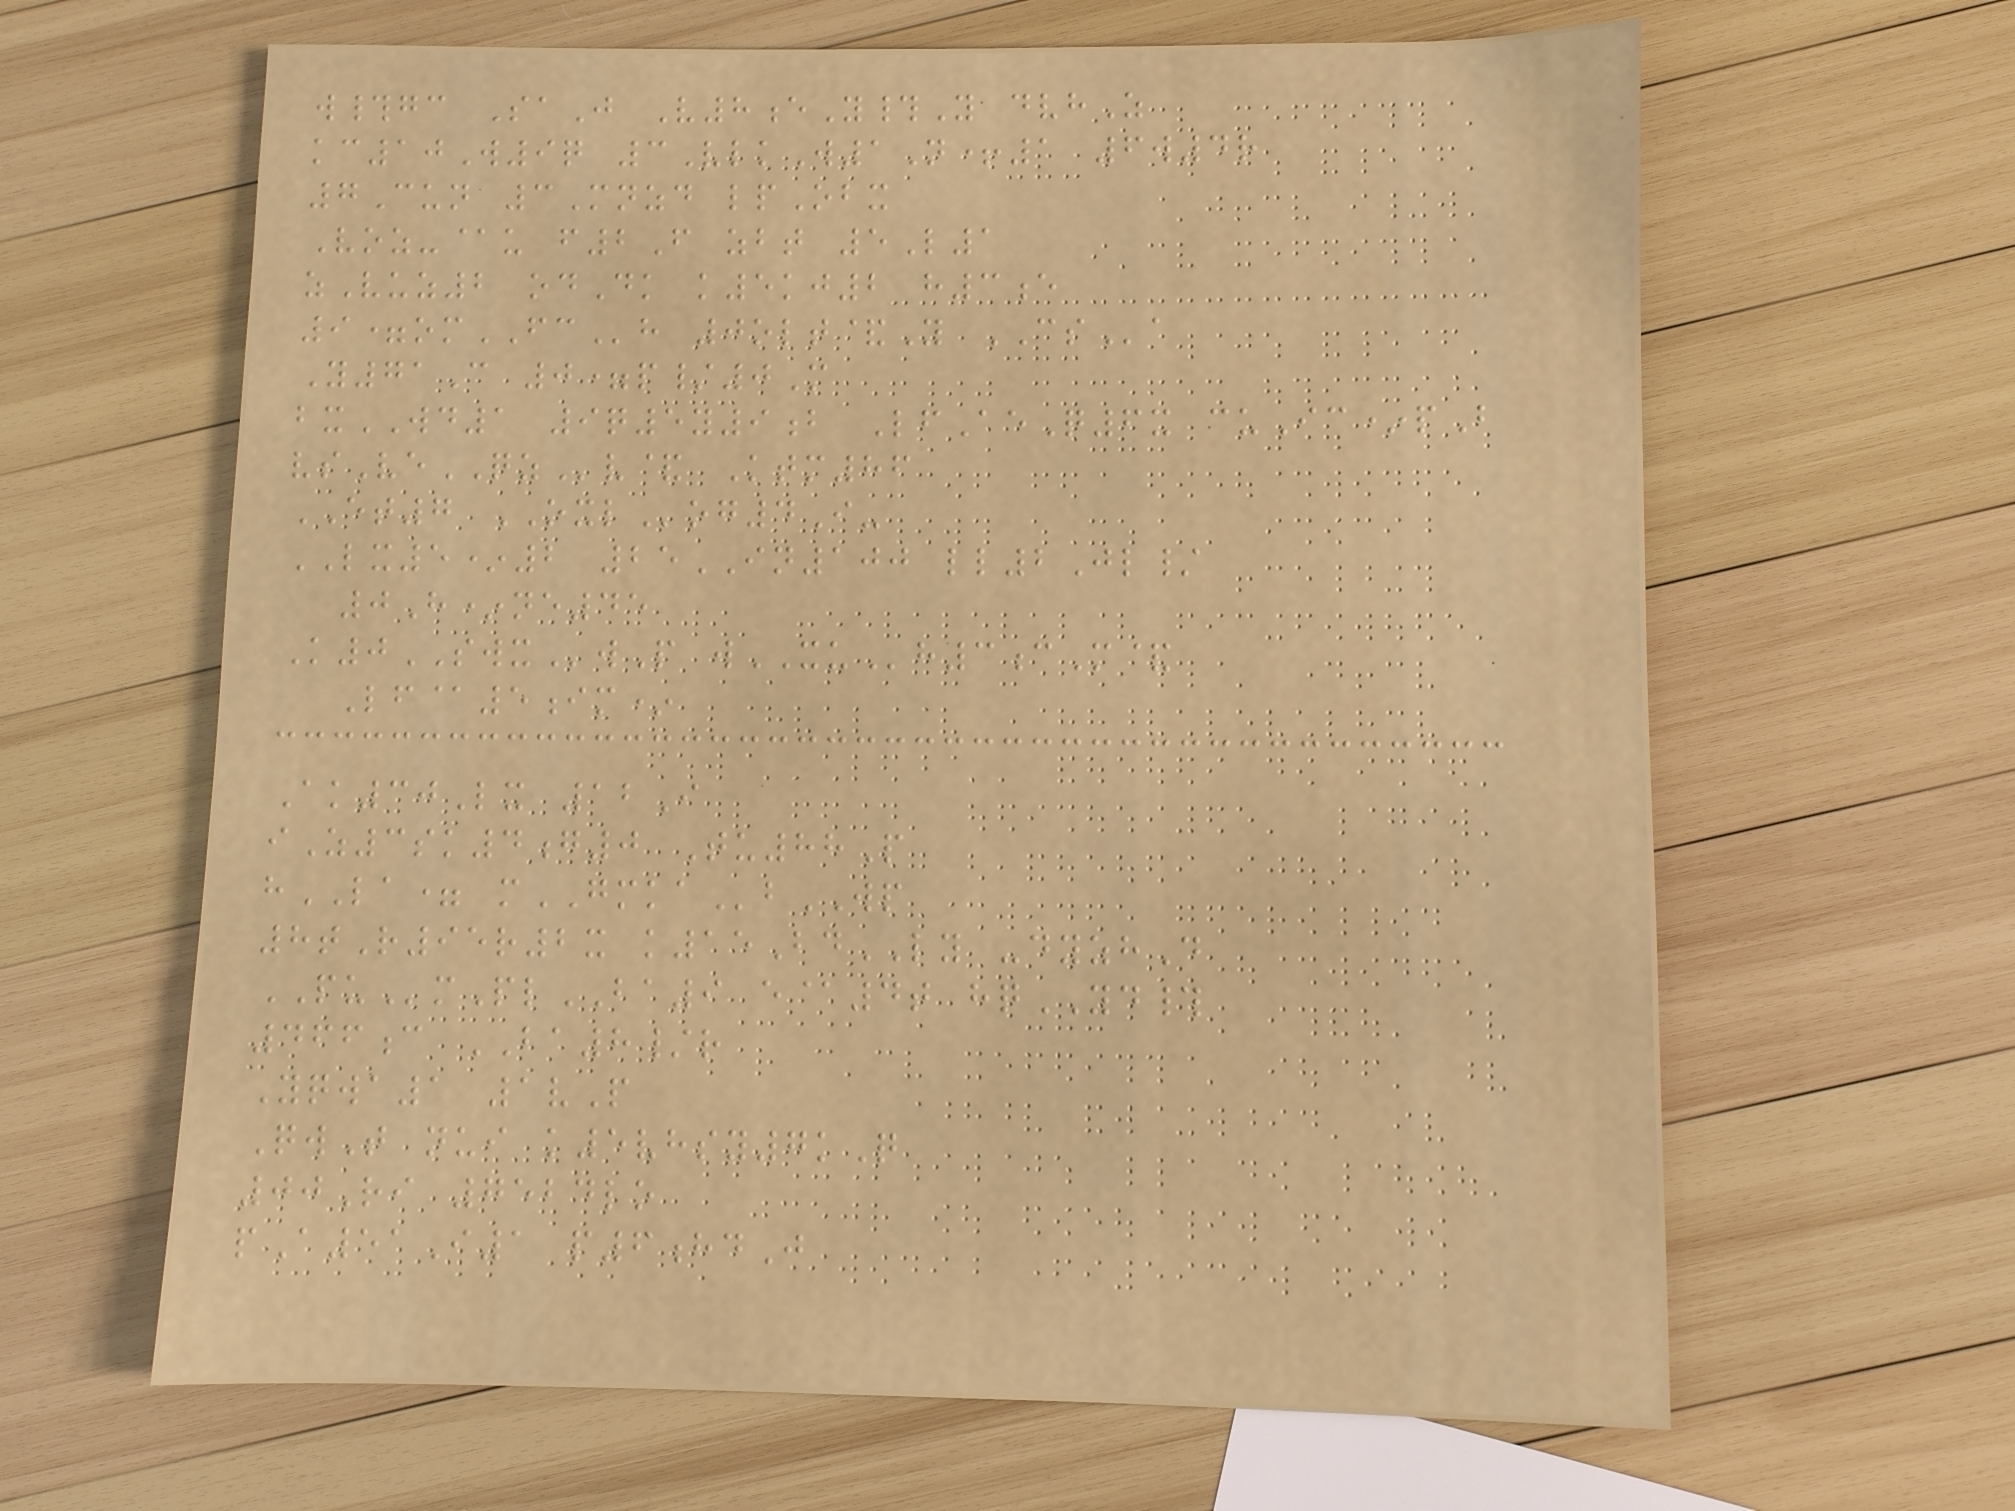w#gc SaJ V8eY#Y dvhZ
kc10W9q 3VlkW1N+1 6w4r
7Cun 3Mnzd lpObx
Voz-@u f2F zbt 5L1
zVuz2 odDk k5kj2 h3e
9=omFCh 0olt&Y CSa
Y71C 0=p/0M
bxWD1 9q5y9b LfAeQ6x cuIc*pB
vsVeQZv& Ktm86
ET7 OXLog4I-
LX5*2 25IN100 ll2Jl/
0H*ne45
K0SWXwP wXUh3cM&
Lf@5im*
Ak30Lx 12I
iZ3sk4g0 Tu88P
hLA= mGMKAbWP
8tR95r2x k15BdLY -dyzhD
PUmPlBA9 e@4t hqYD#
466c BA8/r
Yqwa1 1vP
QwT nui k5vhsy7kQ
00Ri 7524lo
pA51I1 p6hdJ
